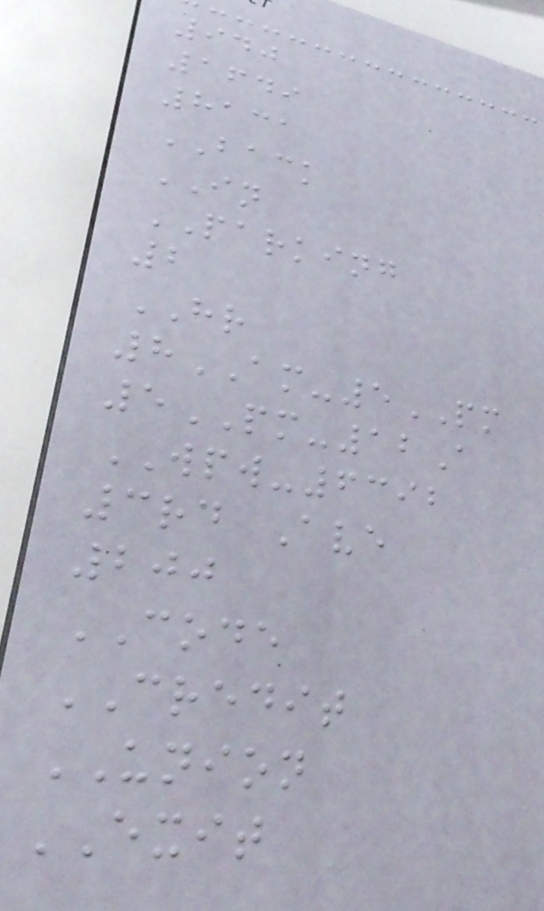940
1649
8131
BACK
IN
PARKING
2
HR
8AM-5PM
5PM-12A
WPW-6392
3rd Ave
200
CODE
CREDIT
UNION
EXIT
